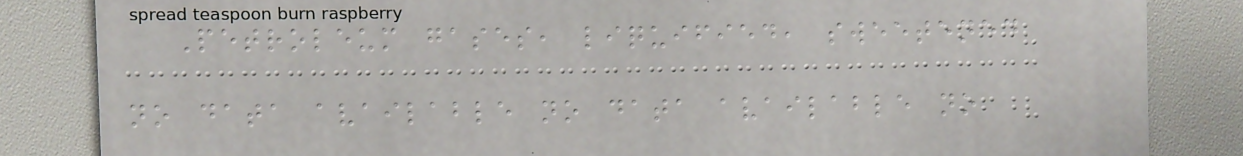Petroleum gases, liquified, sweetened
no data available no data available no
